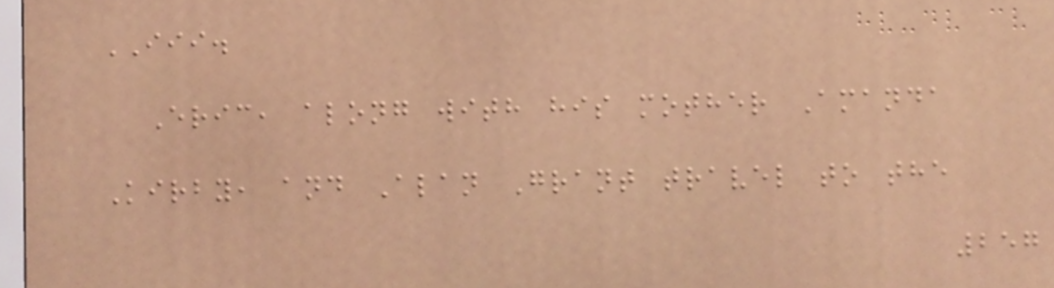III.
Eric, along with his mother Amanda
Kirby, and Alan Grant travel to the
257
